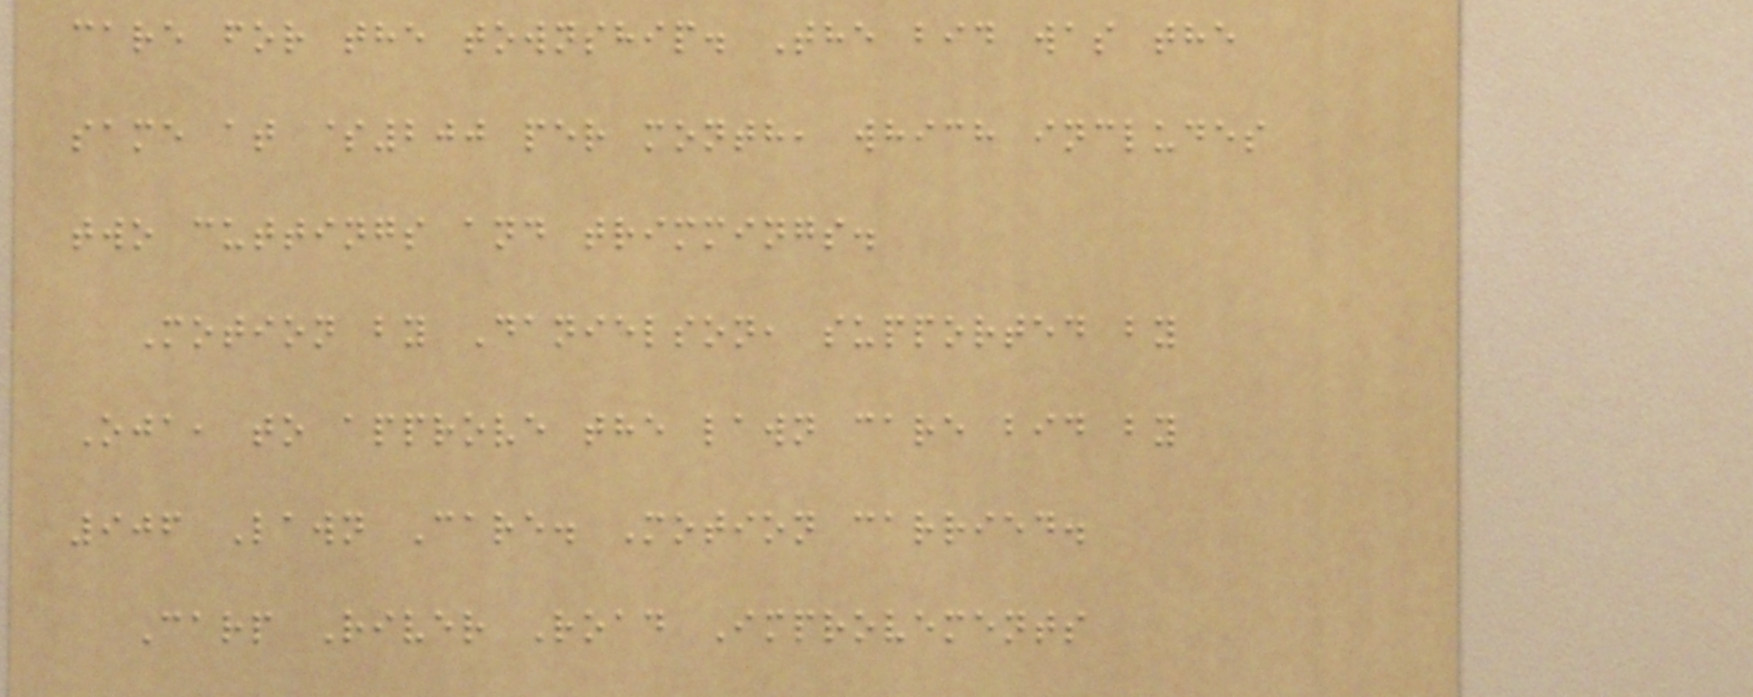care for the township. The bid was the
same at $200 per month, which includes
two cuttings and trimmings.
Motion by Danielson, supported by
Oja, to approve the lawn care bid by
906 Lawn Care. Motion carried.
Carp River Road Improvements
